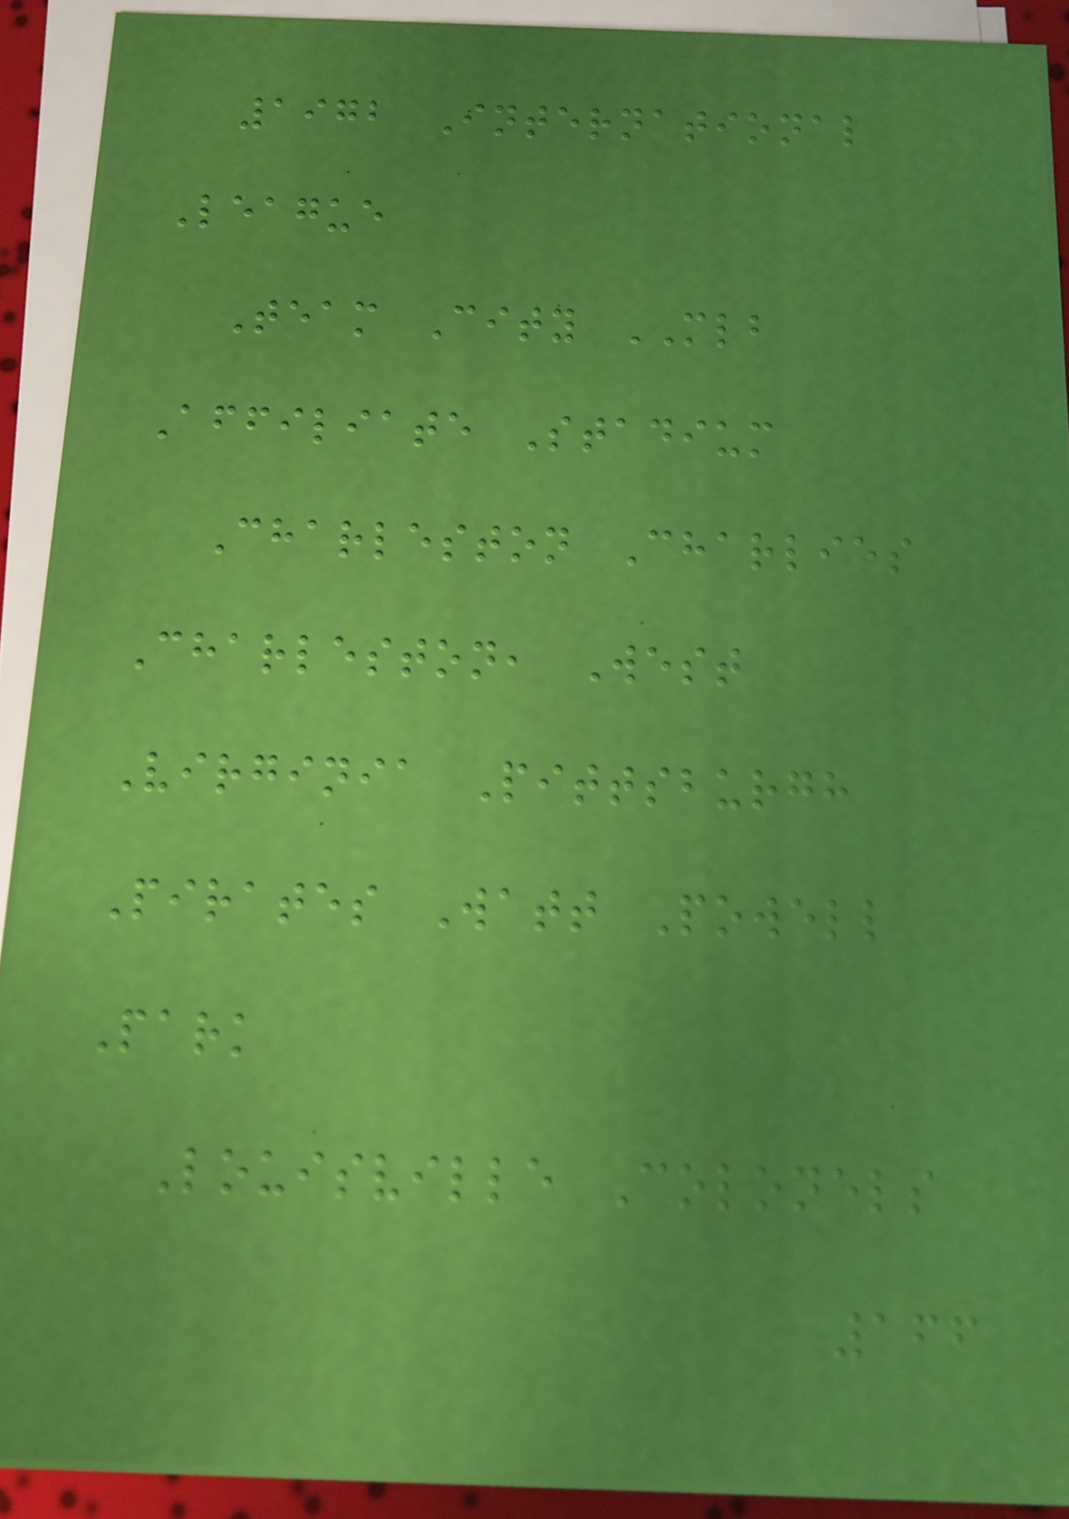1972 International
League
Team City MLB
Affiliate Stadium
Charleston Charlies
Charleston, West
Virginia Pittsburgh
Pirates Watt Powell
Park
Louisville Colonels
166
